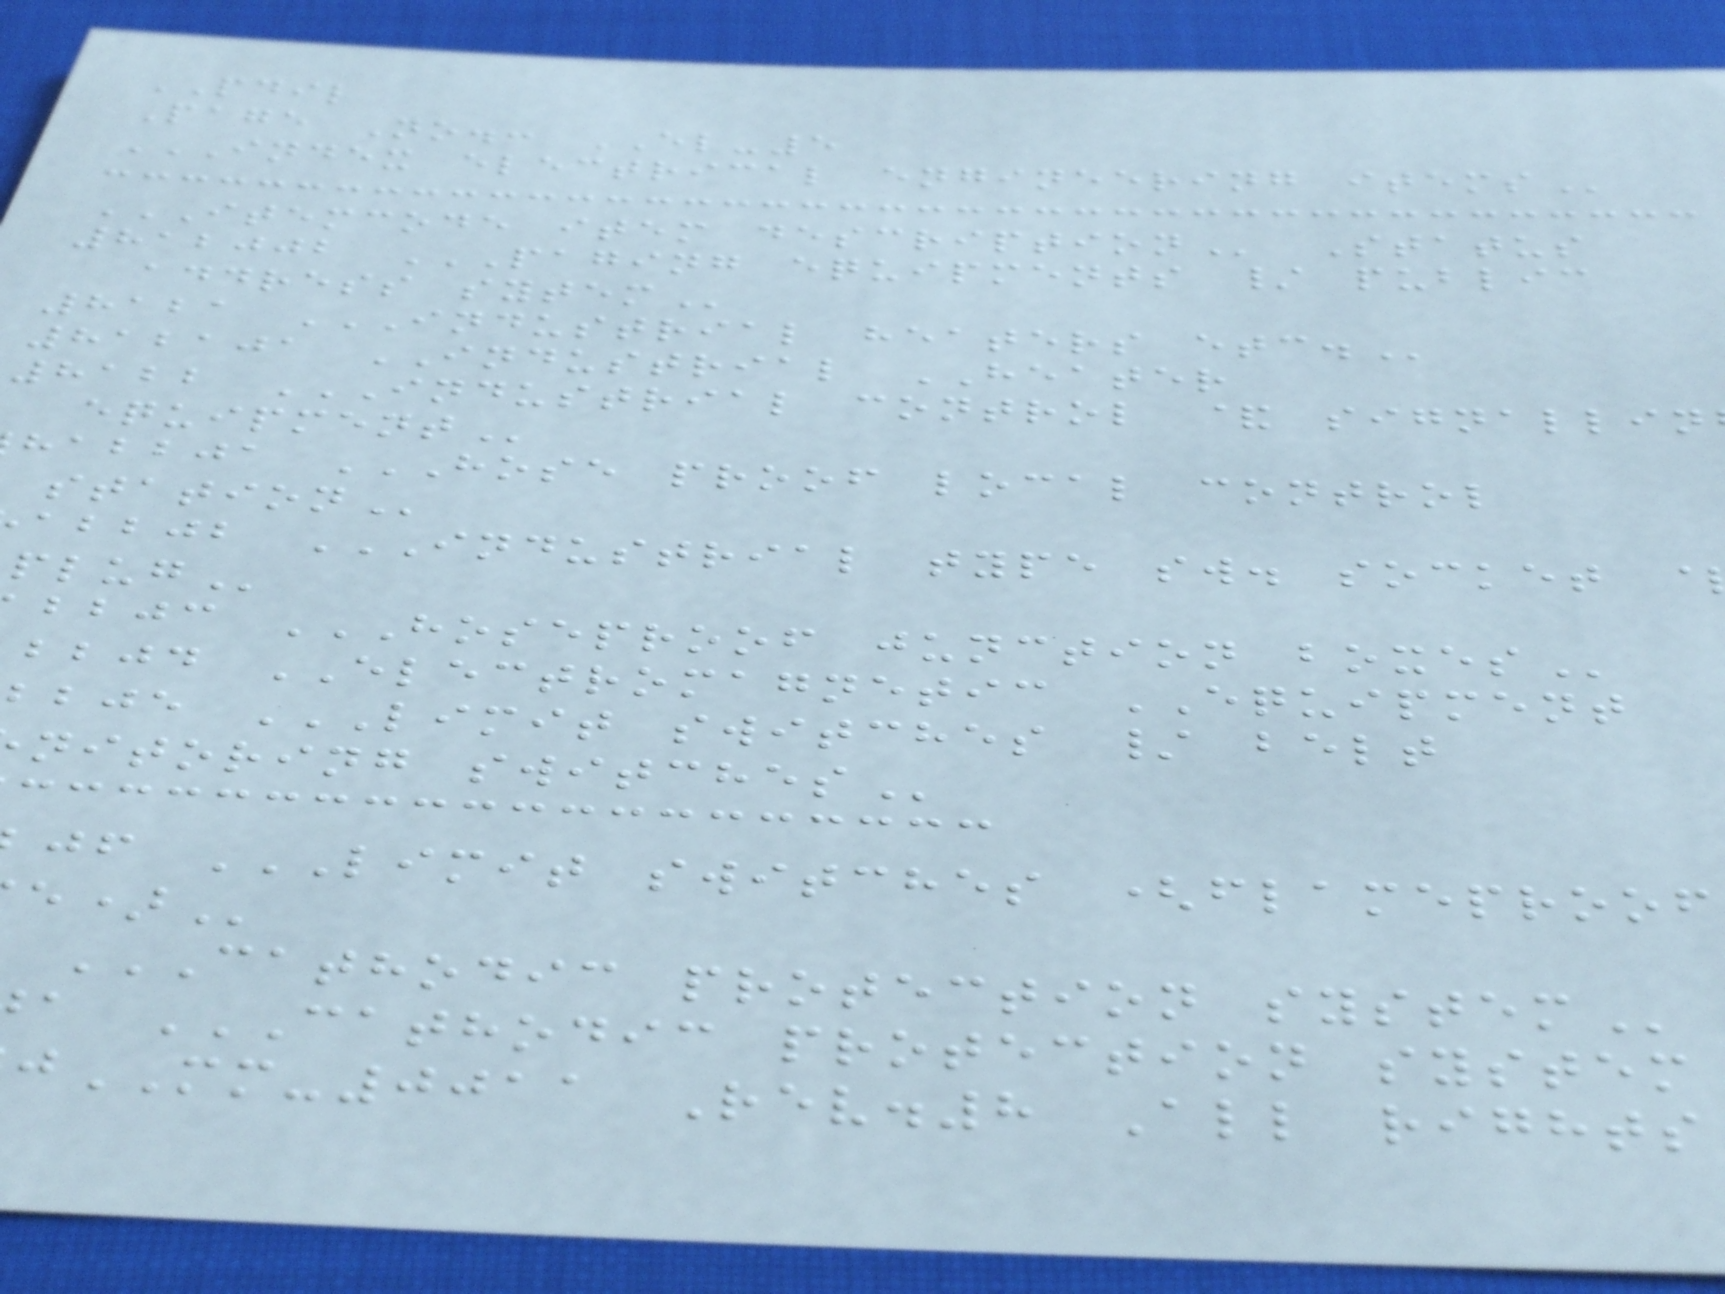PDIL
Page No.: EL-5
INDEX ELECTRICAL ENGINEERING ITEMS
ITEMCODE ITEM DESCRIPTION Status
812002 PAGING EQUIPMENTS / PUBLIC
address
8121 INDUSTRIAL HEATERS ETC.
812101 INDUSTRIAL HEATER
bbjc HOSEPROOF JUNCTION BOXES
bbjd ELECTROMAGNETIC EQUIPMENT
nitoring
CATHODIC PROTECTION SYSTEM
MM-0011 Rev.8 All rights
